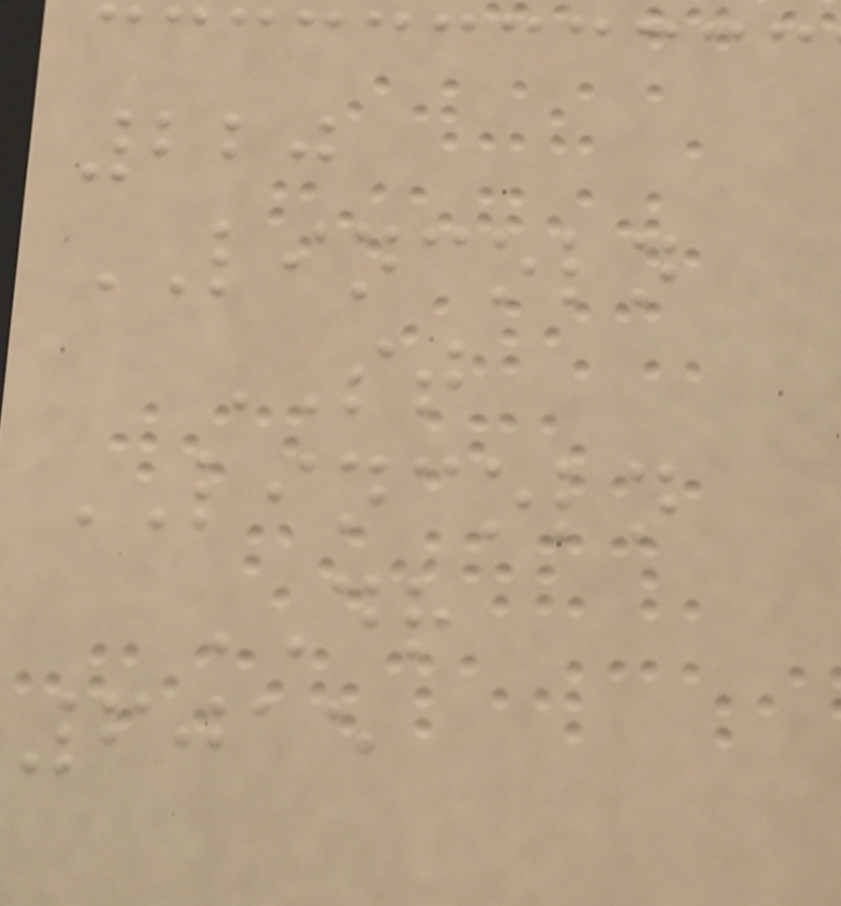220
LINCOLN
ST
LINCOLN
DR
6015
